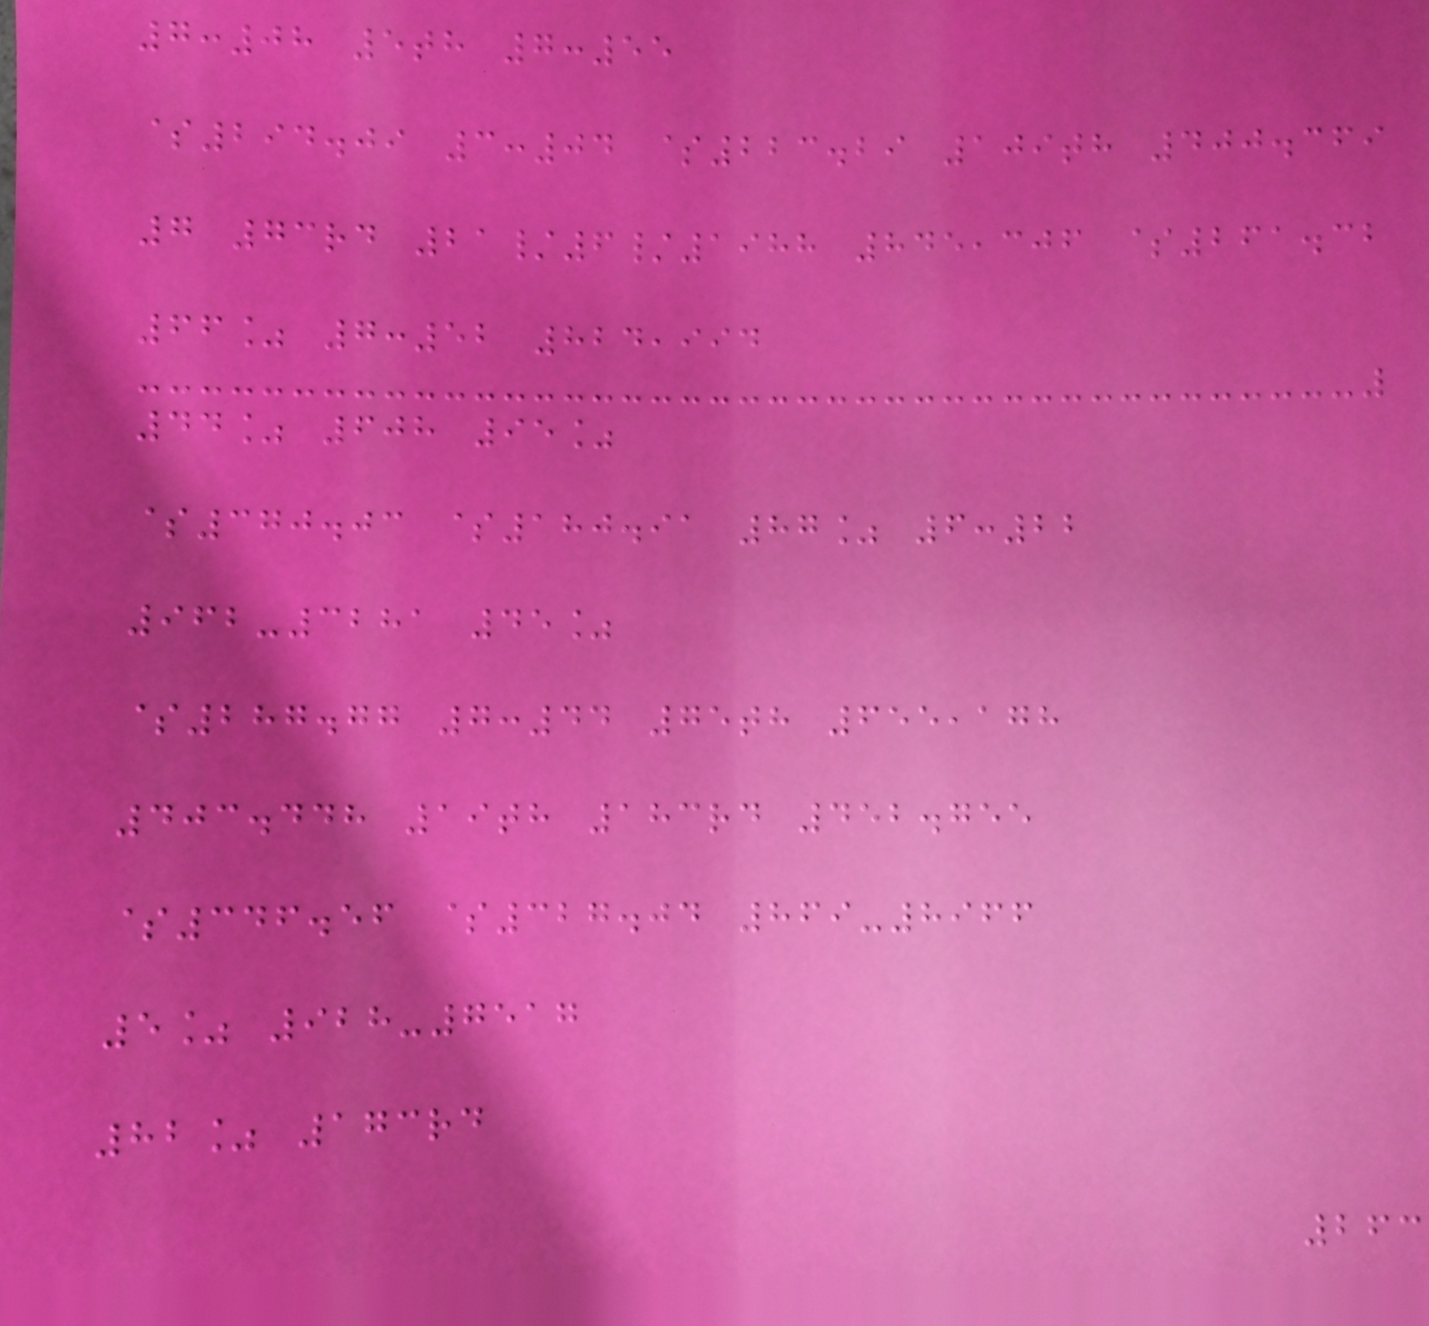7:08 5th 7:55
$294.09 3:04 $223.29 109th 400.369
7 73rd 21/6/1988 845,306 $261.32
66% 7:52 824,994
44% 608 95%
$370.03 $180.91 87% 6:22
962-3281 45%
$287.77 7:44 75th 655,178
403.448 19th 183rd 452.755
$346.56 $327.04 869-8966
5% 928-7517
82% 173rd
263
